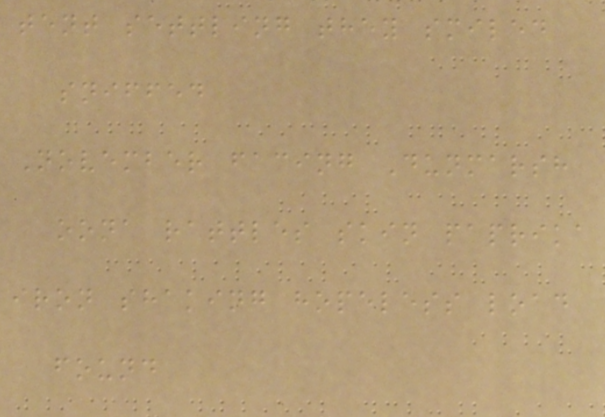tent settling they smiled
sniffed
November facing Dunmarsh
oona rattles skin paprika
iron shaking hopeless load
found
